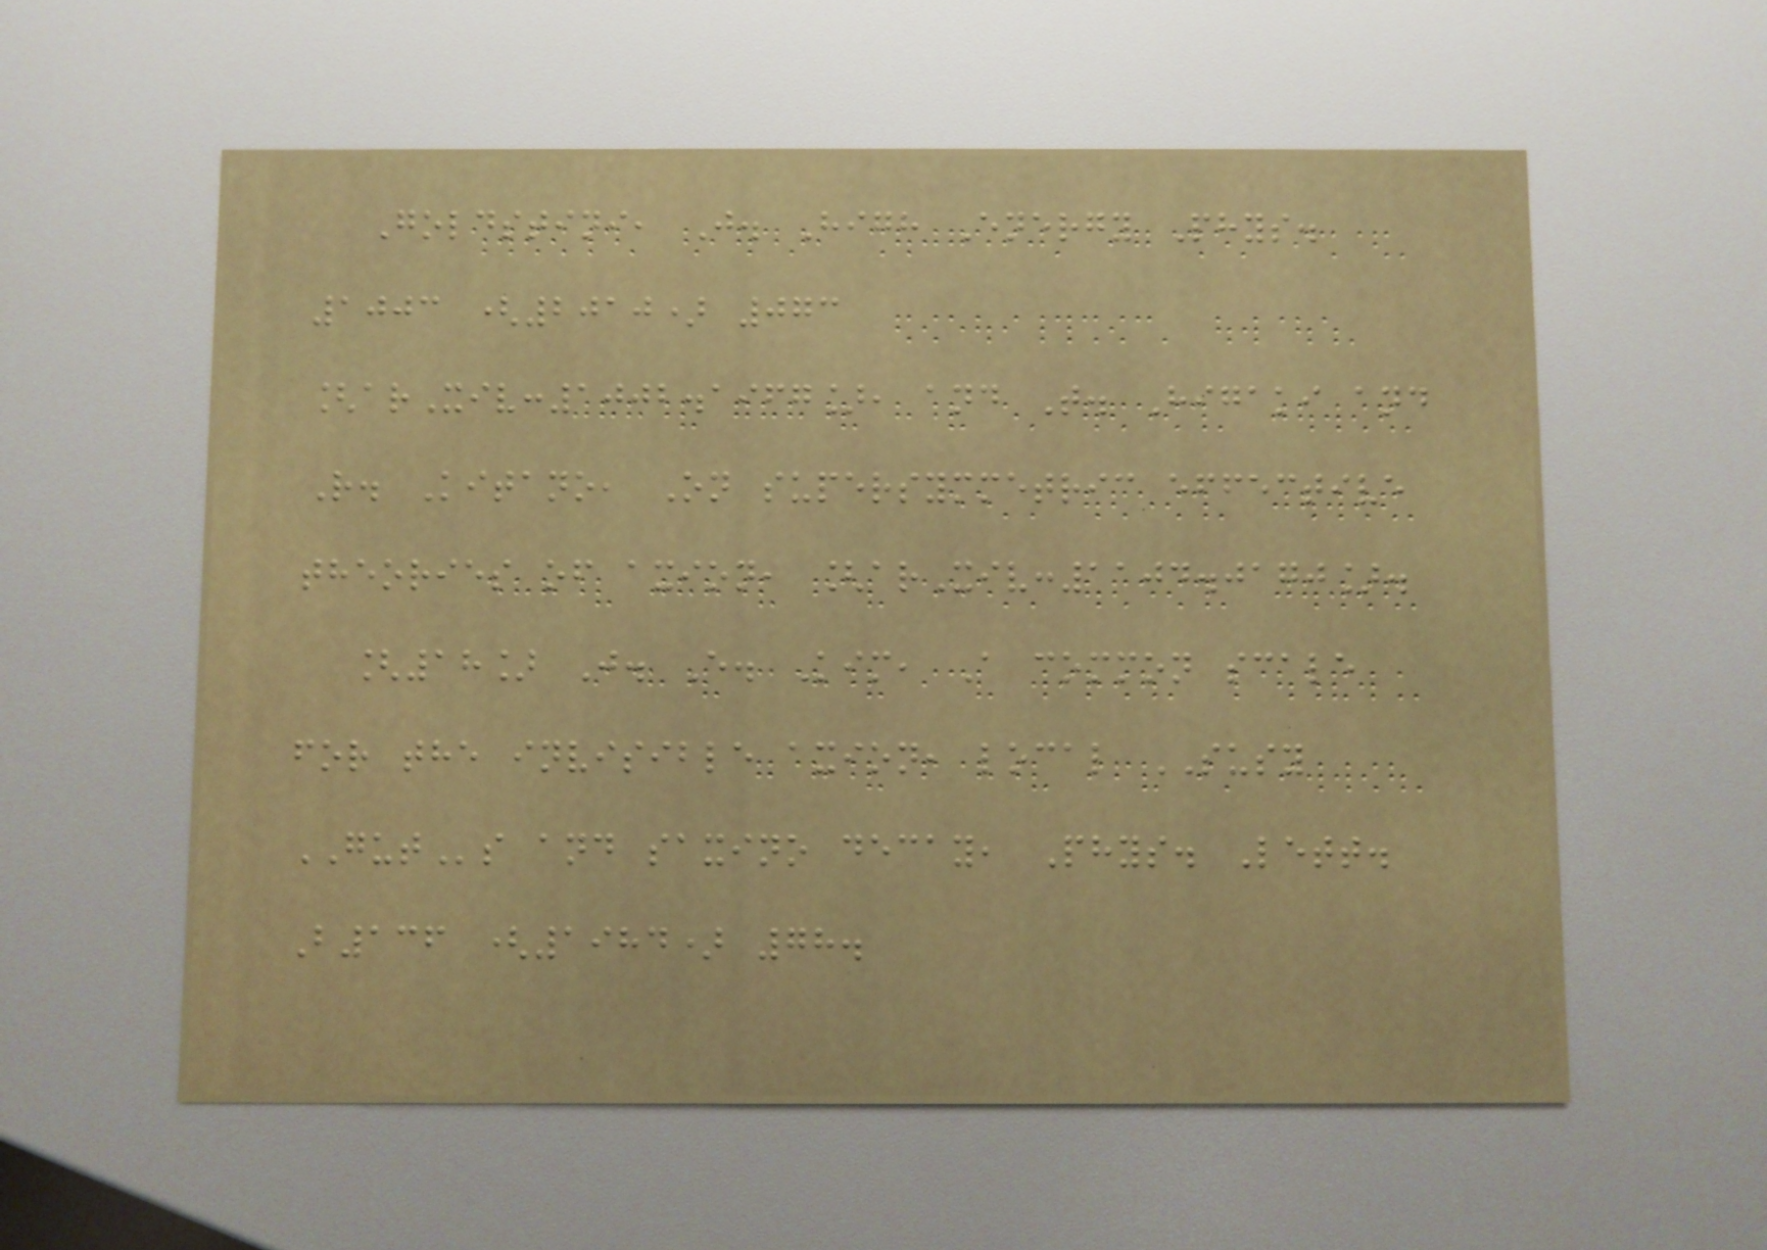Goldstini, J. High Energy Phys.
1003 (2010) 073
[arXiv:1002.1967], and T. Higaki and
R. Kitano, On supersymmetric effective
theories of axion, [arXiv:1104.0170].
[18] J. E. Kim, A common scale
for the invisible axion, local SUSY
GUTs and saxino decay, Phys. Lett.
B136 (1984) 78.
